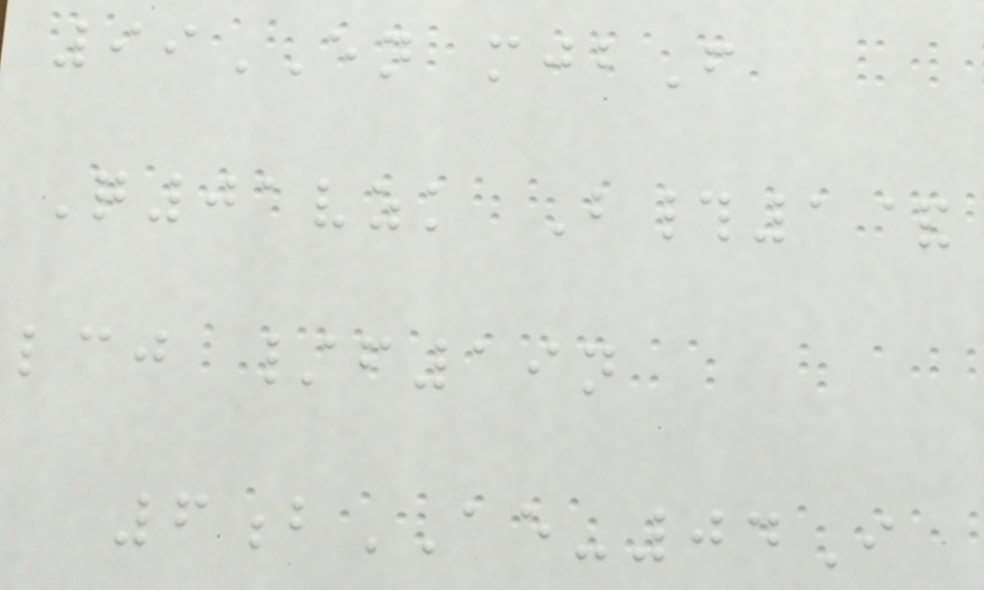99EN mjbF
Q01vzk B#1&
lcj /f19n
6bAE-04I
